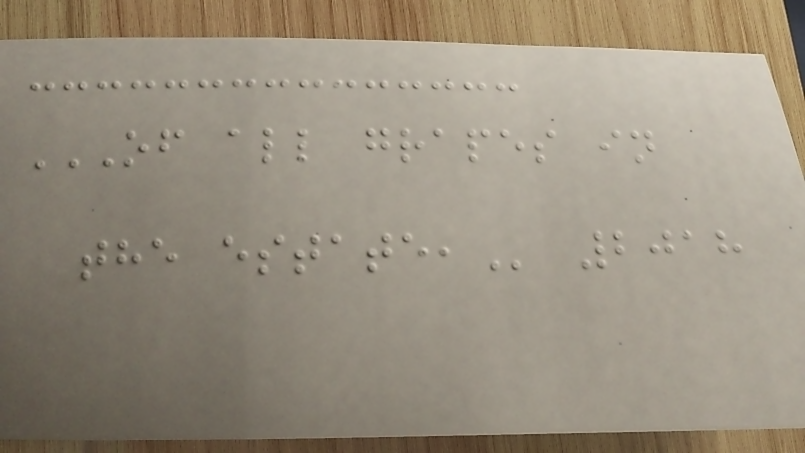OF ALL GRAPES IN
THE ESTATE, 2018
